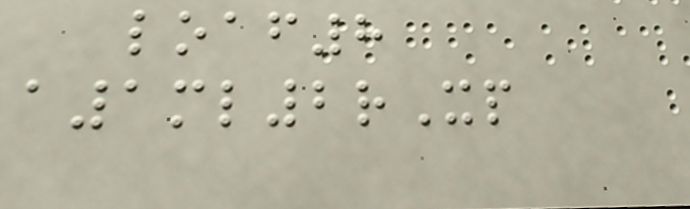loaf8
a1ml2rXp
